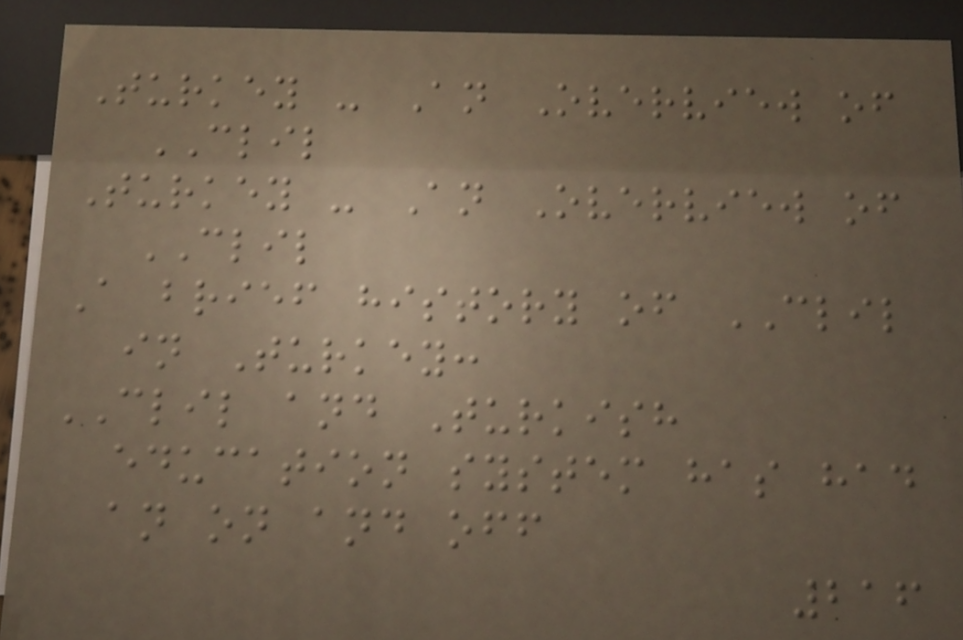Turkey - An Overview of
CLIL
Turkey - An Overview of
CLIL
A brief history of CLIL
in Turkey:
CLIL and Turkish
education system has had
an on and off
216
